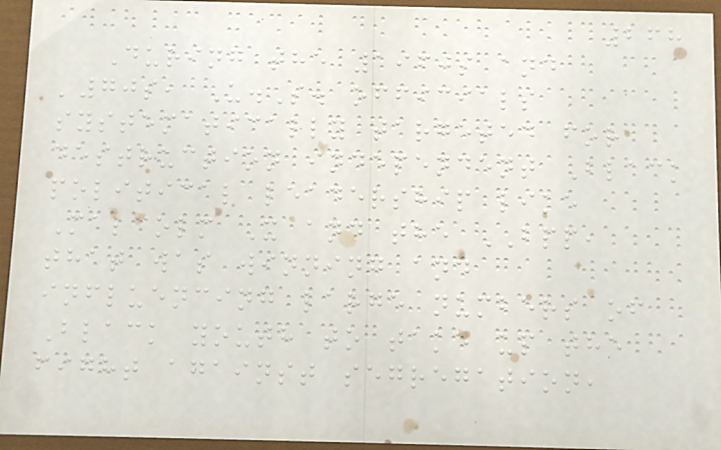268
During the 1960s and
'70s, U.S. officials
systematically targeted for
destruction independent Black
political leadership like
Malcolm X and the BPP,
that was winning and
influencing large numbers of
Black youth to take up the
fight against segregation,
